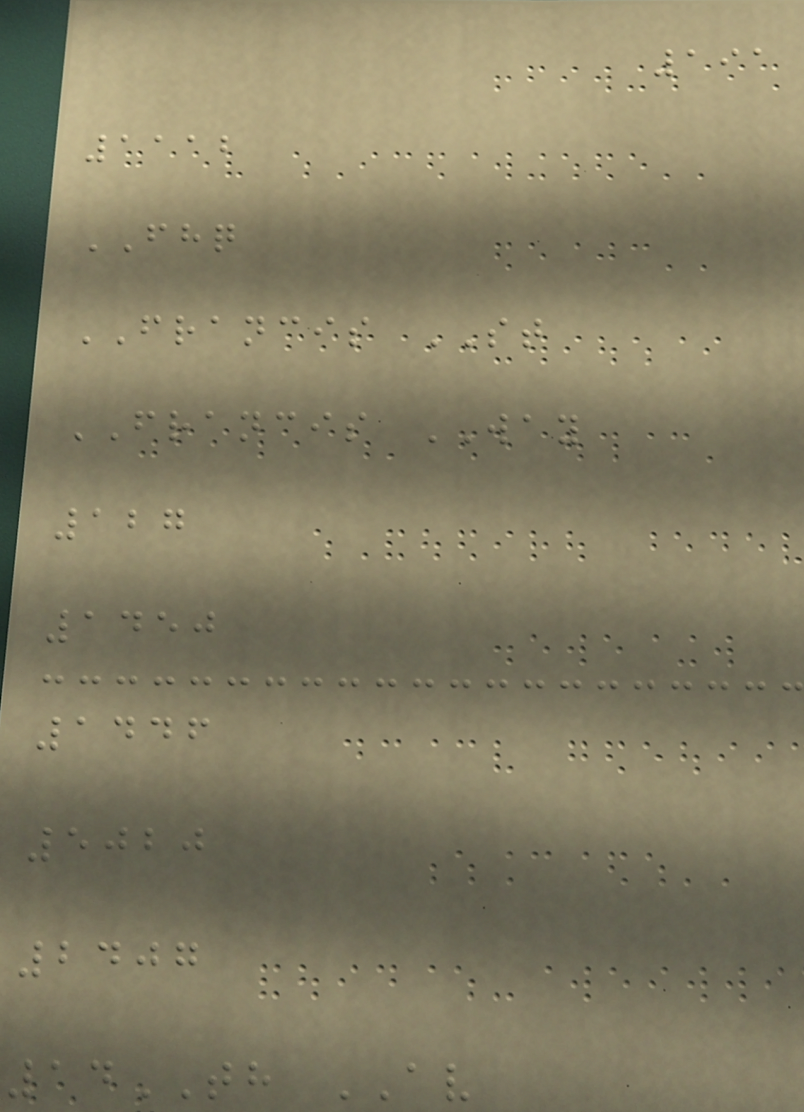191
1112
FHQ
FRANCIS ST
FRANCIS WAY
127
1450
1446
5020
2407
14TH AV
